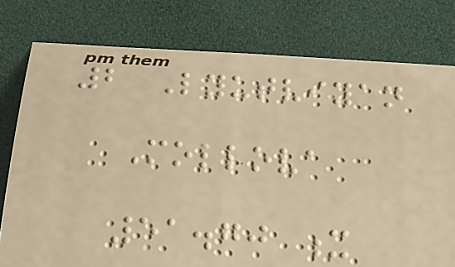2 Lyutviyan
Mollova
51.70 x
